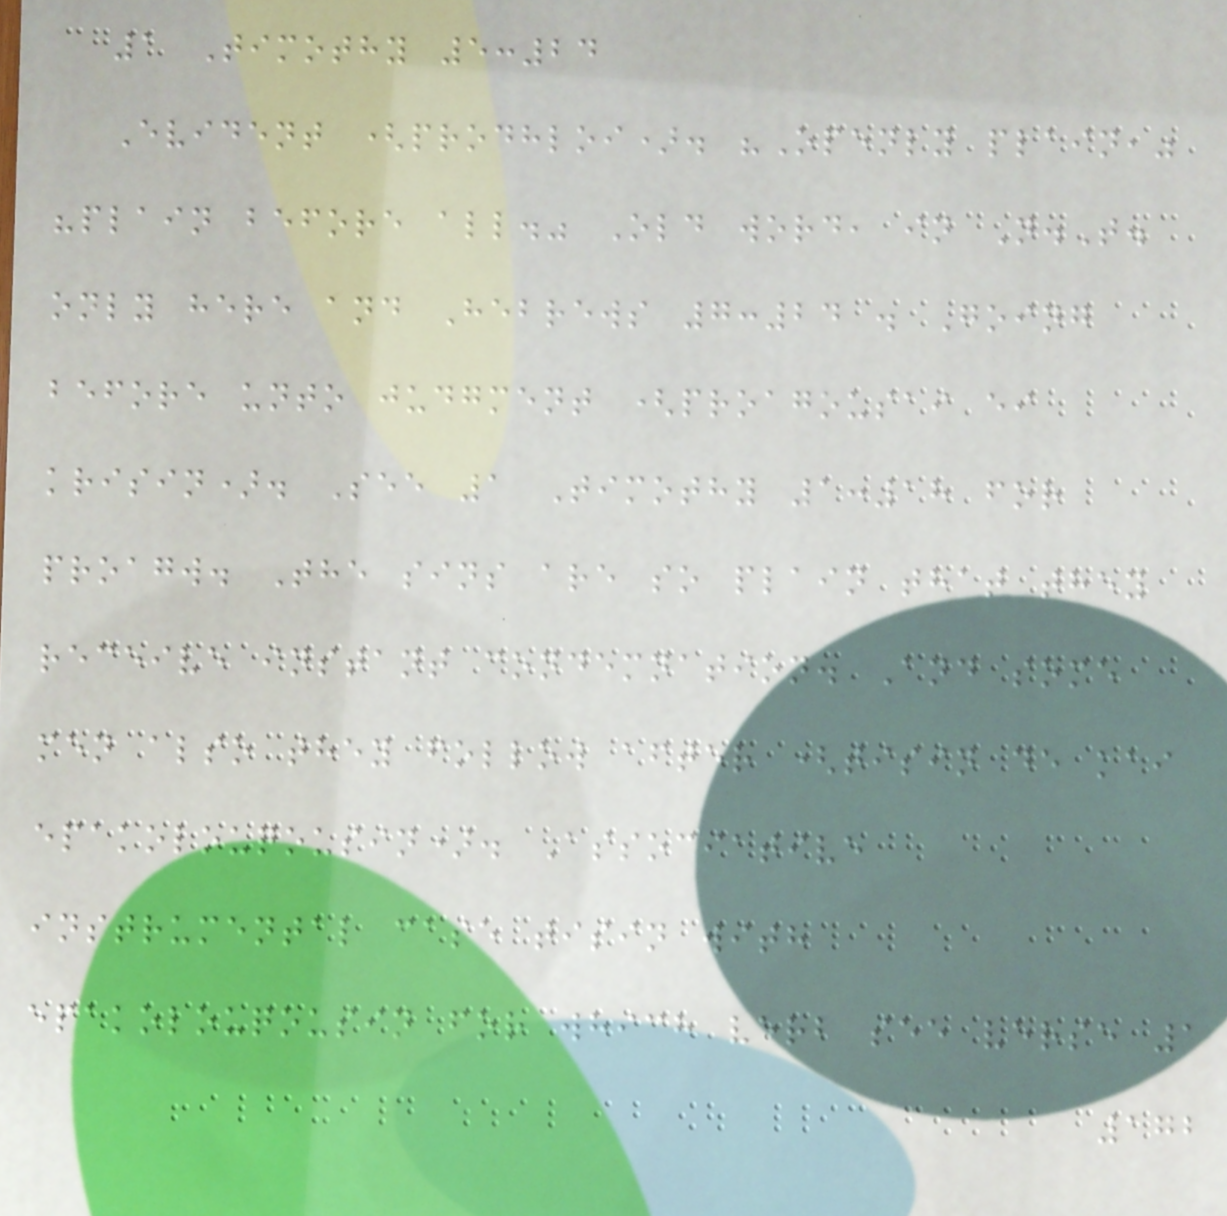1 Timothy 5:24
Evident (prodhloi). "Openly plain,"
"plain before all." Old word, in N.T.
only here and Hebrews 7:24 . Going
before unto judgment (proagousai ei
krisin). See 1 Timothy 1:18 for
proagw. The sins are so plain that they
receive instant condemnation. And some
men also they follow after (tisin de kai
epakolouqousin). Associative
instrumental case tisin with
epakolouqousin for which verb see verse 1
172
